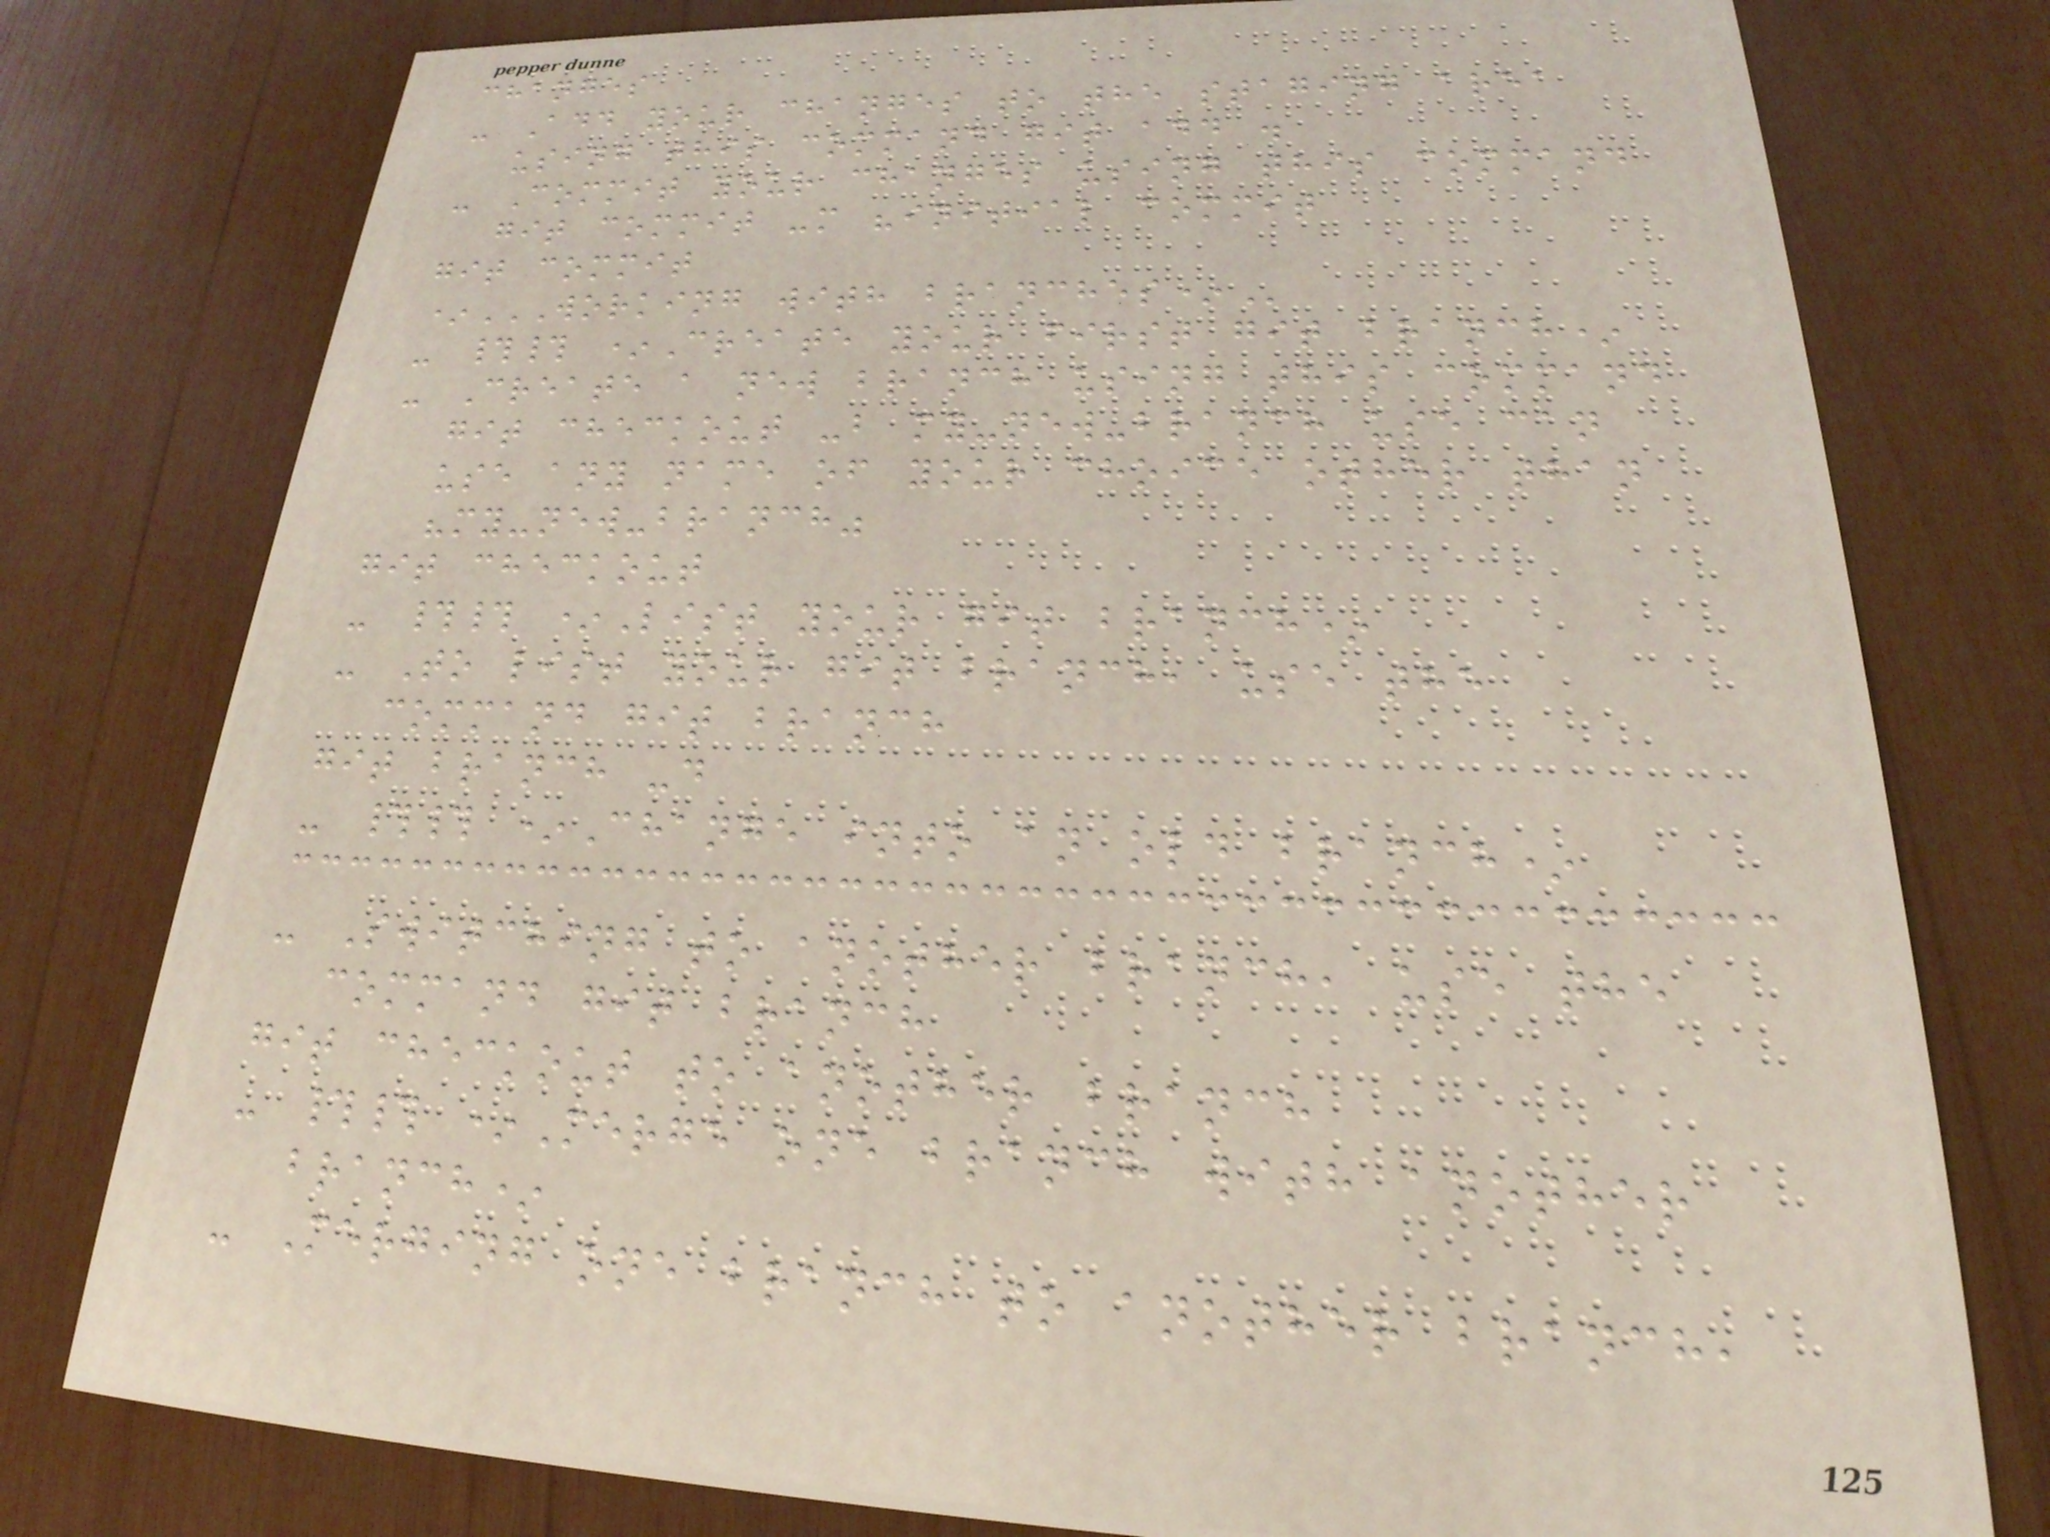changes
- Add your changes to the staging area
using this command git add .
- Commit your changes using this command
git commit -m "initial commit
git commit
*WORKING WITH BRANCHES*
- ## *Create your first git branch*
- Create a new branch using this command
git checkout -b my-new-branch use can
use any name of your choice other than
"my-new-branch"
git checkout
- ## *List your git branch*
- To list your git branch, use the
command git branch
git branch -d
- ## *Change into an old branch*
- Switching to another branch, use the
command git branch
git checkout to another branch
- ## *Merge one branch with another
branch*
- Merging one branch to another branch,
